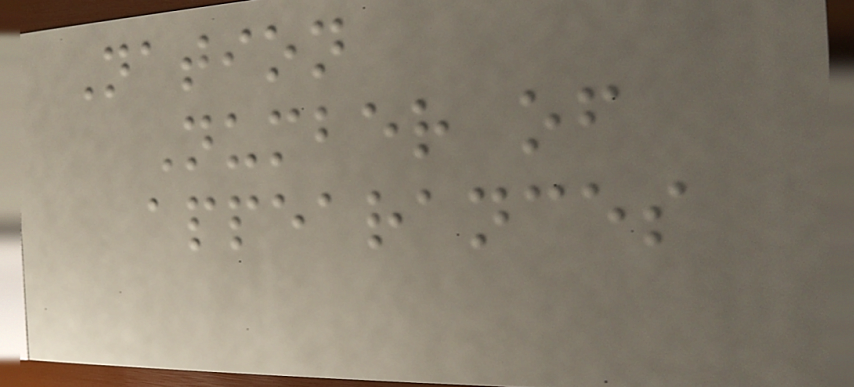Nation
Number of
appearances
